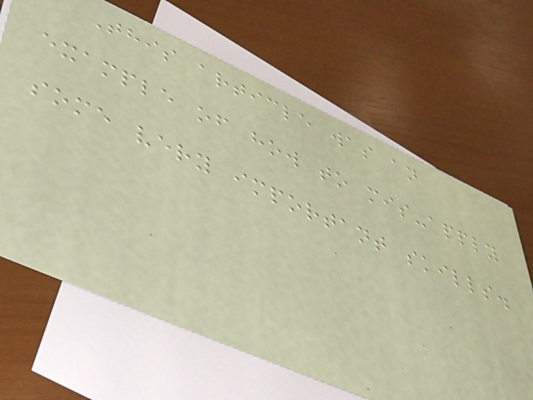This article was an
example of how to mis-apply
some very important skills.
